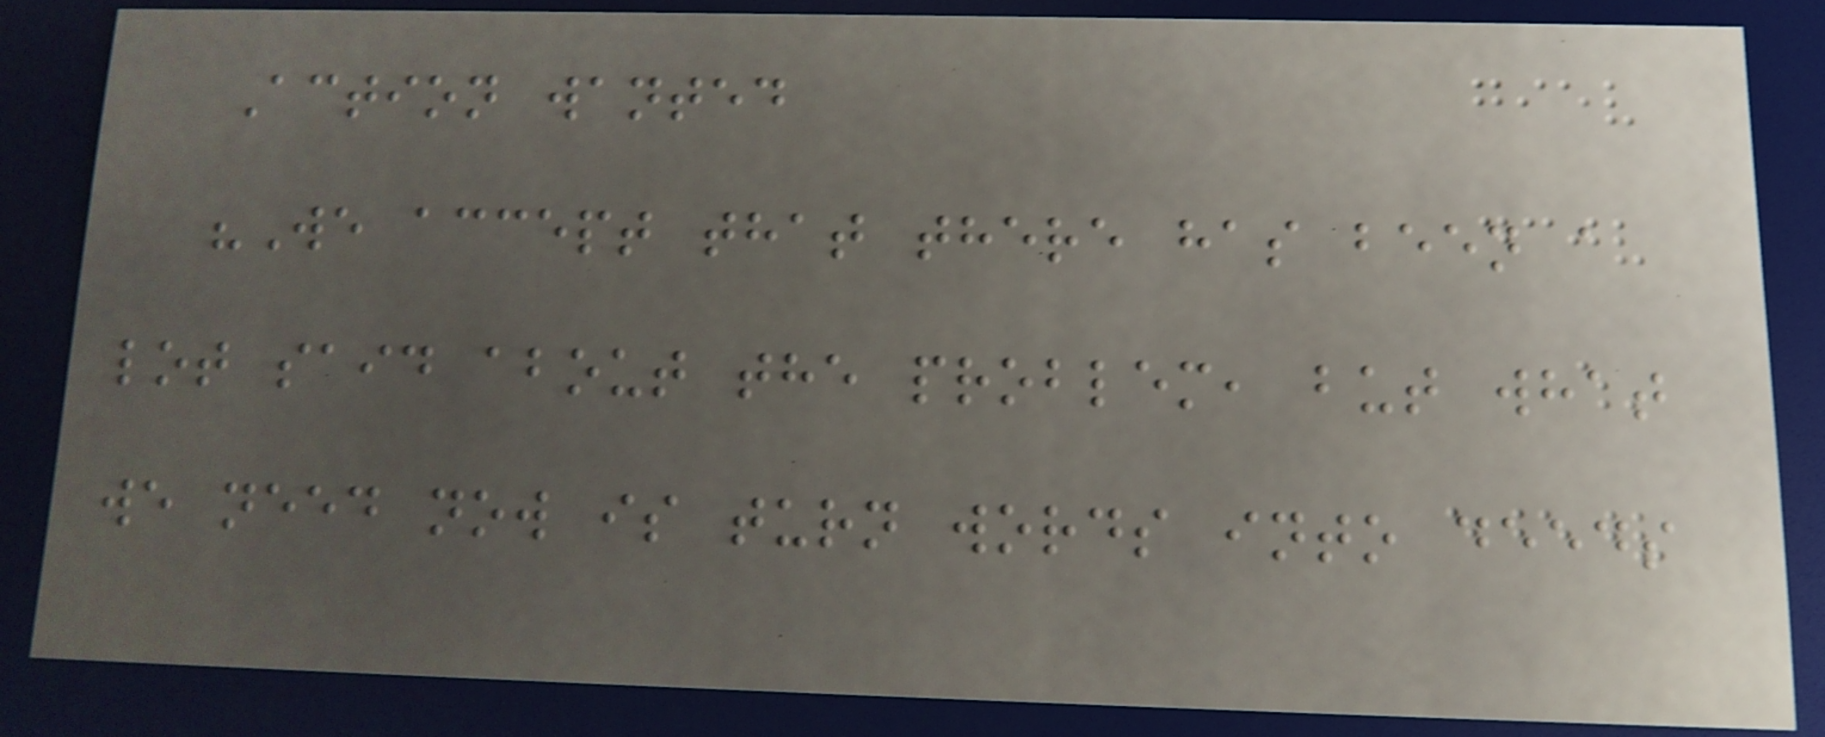Action wanted
"We accept that there has been a
lot said about the problem, but what
we need now is turn words into deeds
